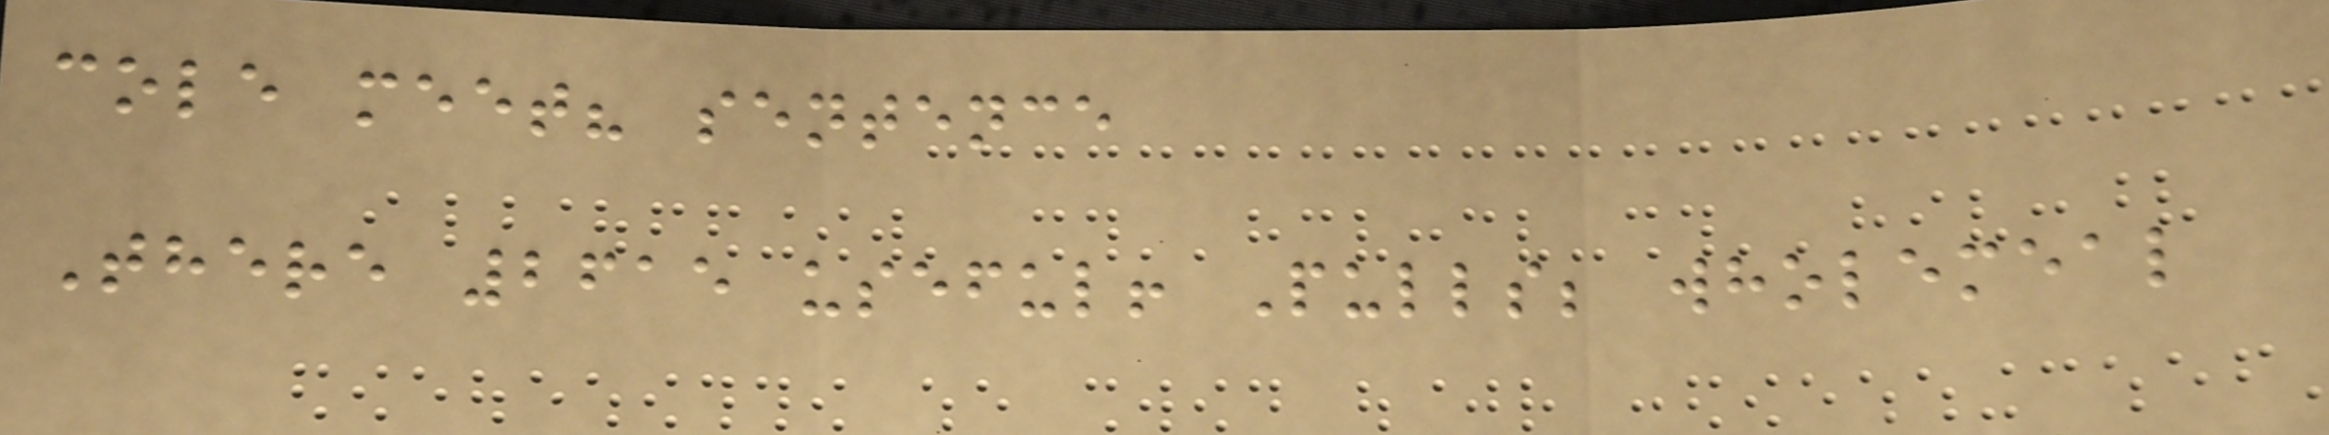cole meet? sentence
There 2615 useful! Pulls; wholemeal
